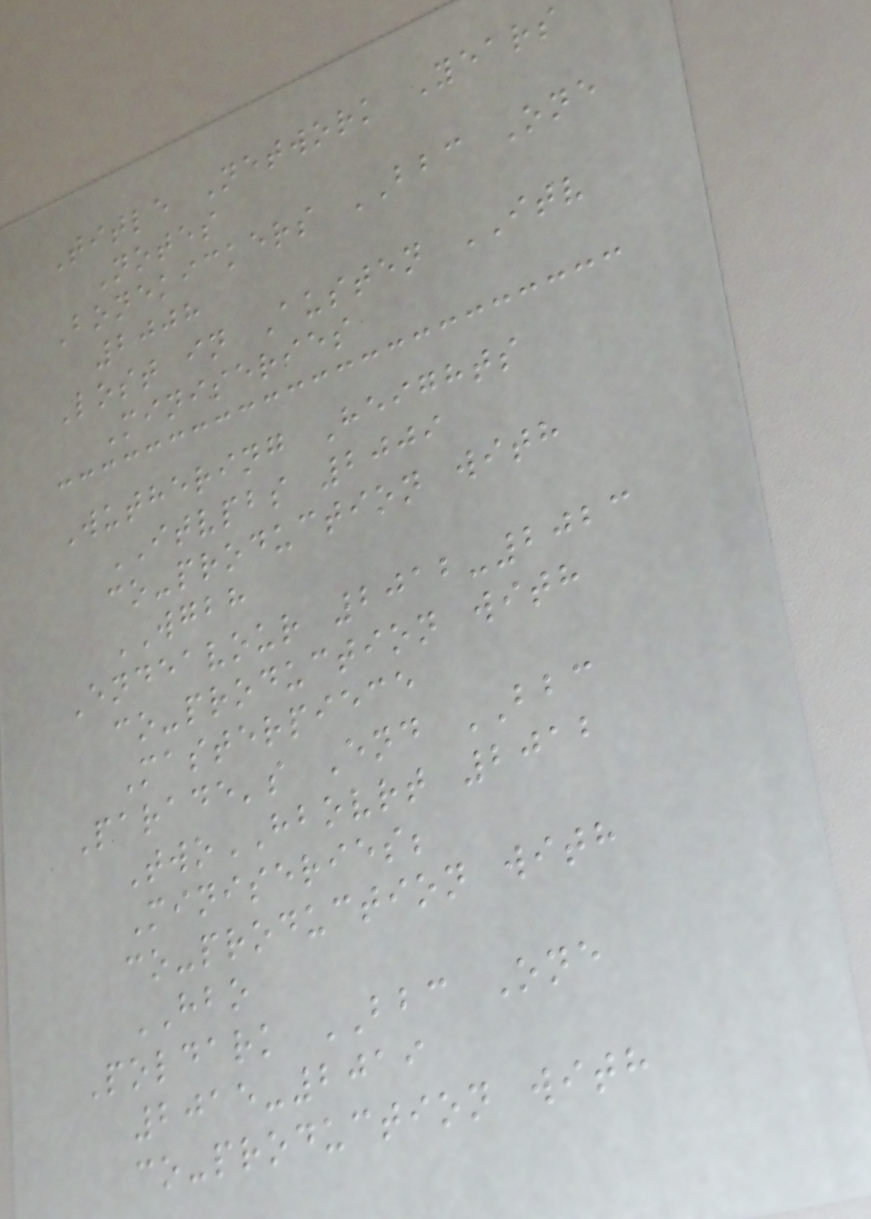Title Network Years
Notes
Bonekickers BBC One
2008
Lost in Austen ITV
Miniseries
Wuthering Heights
ITVPBS 2009
co-production with
WGBH
Endeavour 2012-2023
co-production with
Masterpiece
Parade's End BBC
TwoHBOVRT 2012
Miniseries;
co-production with
HBO
Poldark BBC One
2015-2019
co-production with
